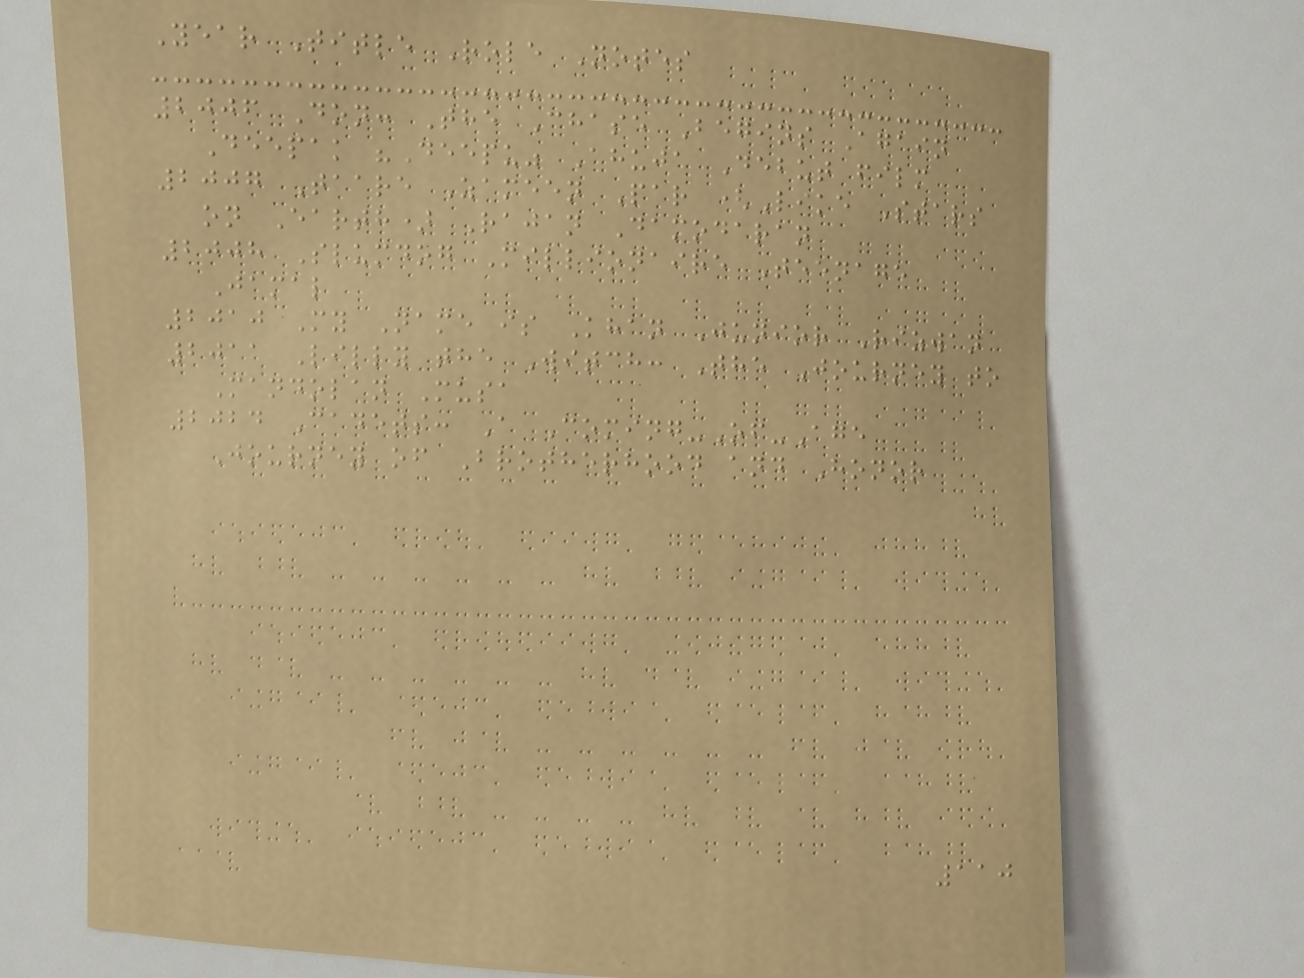Year Title Role Notes
2006 Don: The Chase Begins Again
Deepak "Deepu" Ahuja Debut film
2007 Taare Zameen Par (Like Stars
on Earth) Rajan Damodaran
2008 Slumdog Millionaire Teenage
Jamal
2010 My Name is Khan Junior Rizwan
2011 Lilly the Witch: The Journey to
Mandolan Musa
2024 Cadets: A Coming-Of-Age
Journey of Brotherhood and Honor
110
